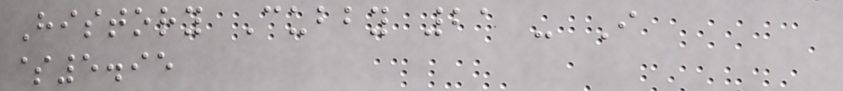History Cubby 21 - I
$5.95
